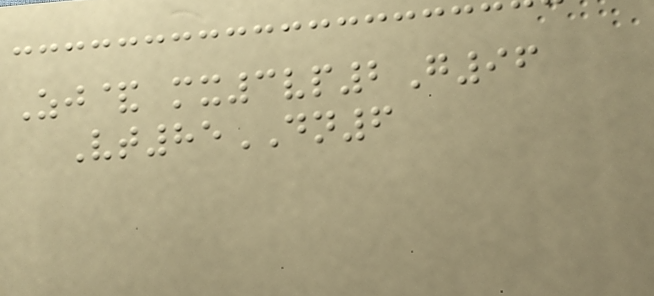Zj& mx3vp2G96
Vt85DN6
